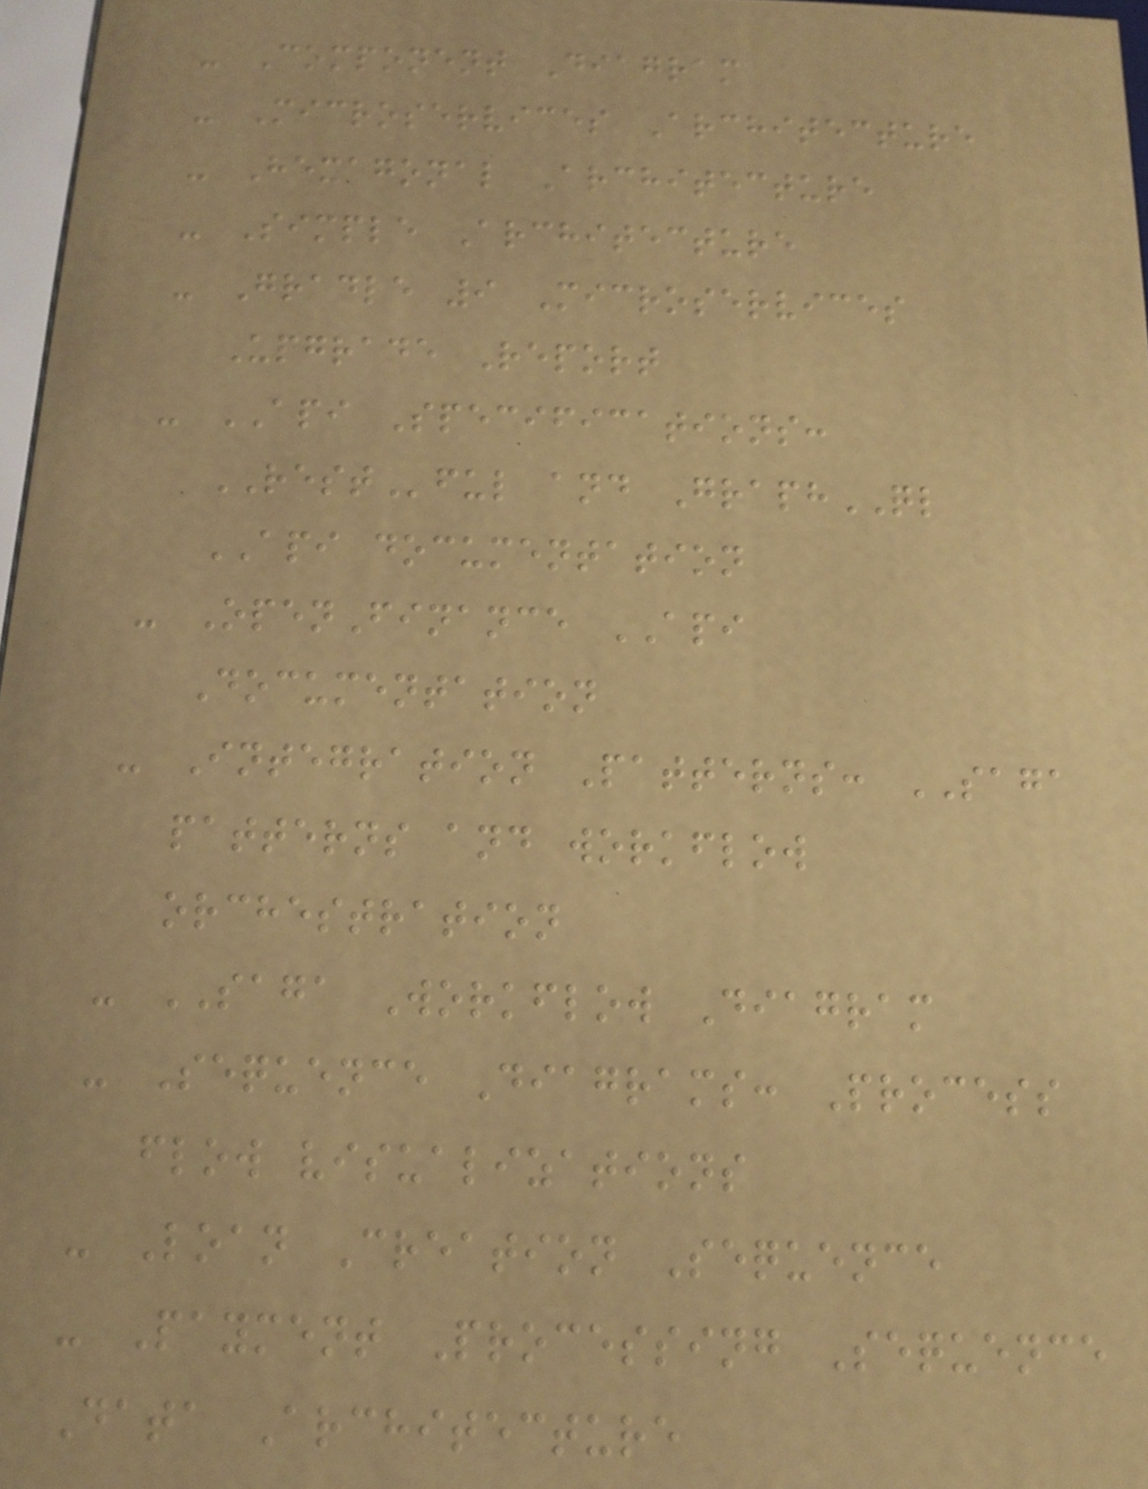- Component Diagram
- Microservices Architecture
- Hexagonal Architecture
- Simple Architecture
- Gradle 9 Microservices
Upgrade Report
- API Specifications:
RESTful and GraphQL
API documentation
- OpenFinance API
Documentation
- Integration Patterns: SAGA
patterns and workflow
orchestration
- SAGA Workflow Diagram
- Sequence Diagrams: Process
flow visualizations
- Loan Creation Sequence
- Payment Processing Sequence
Data Architecture
